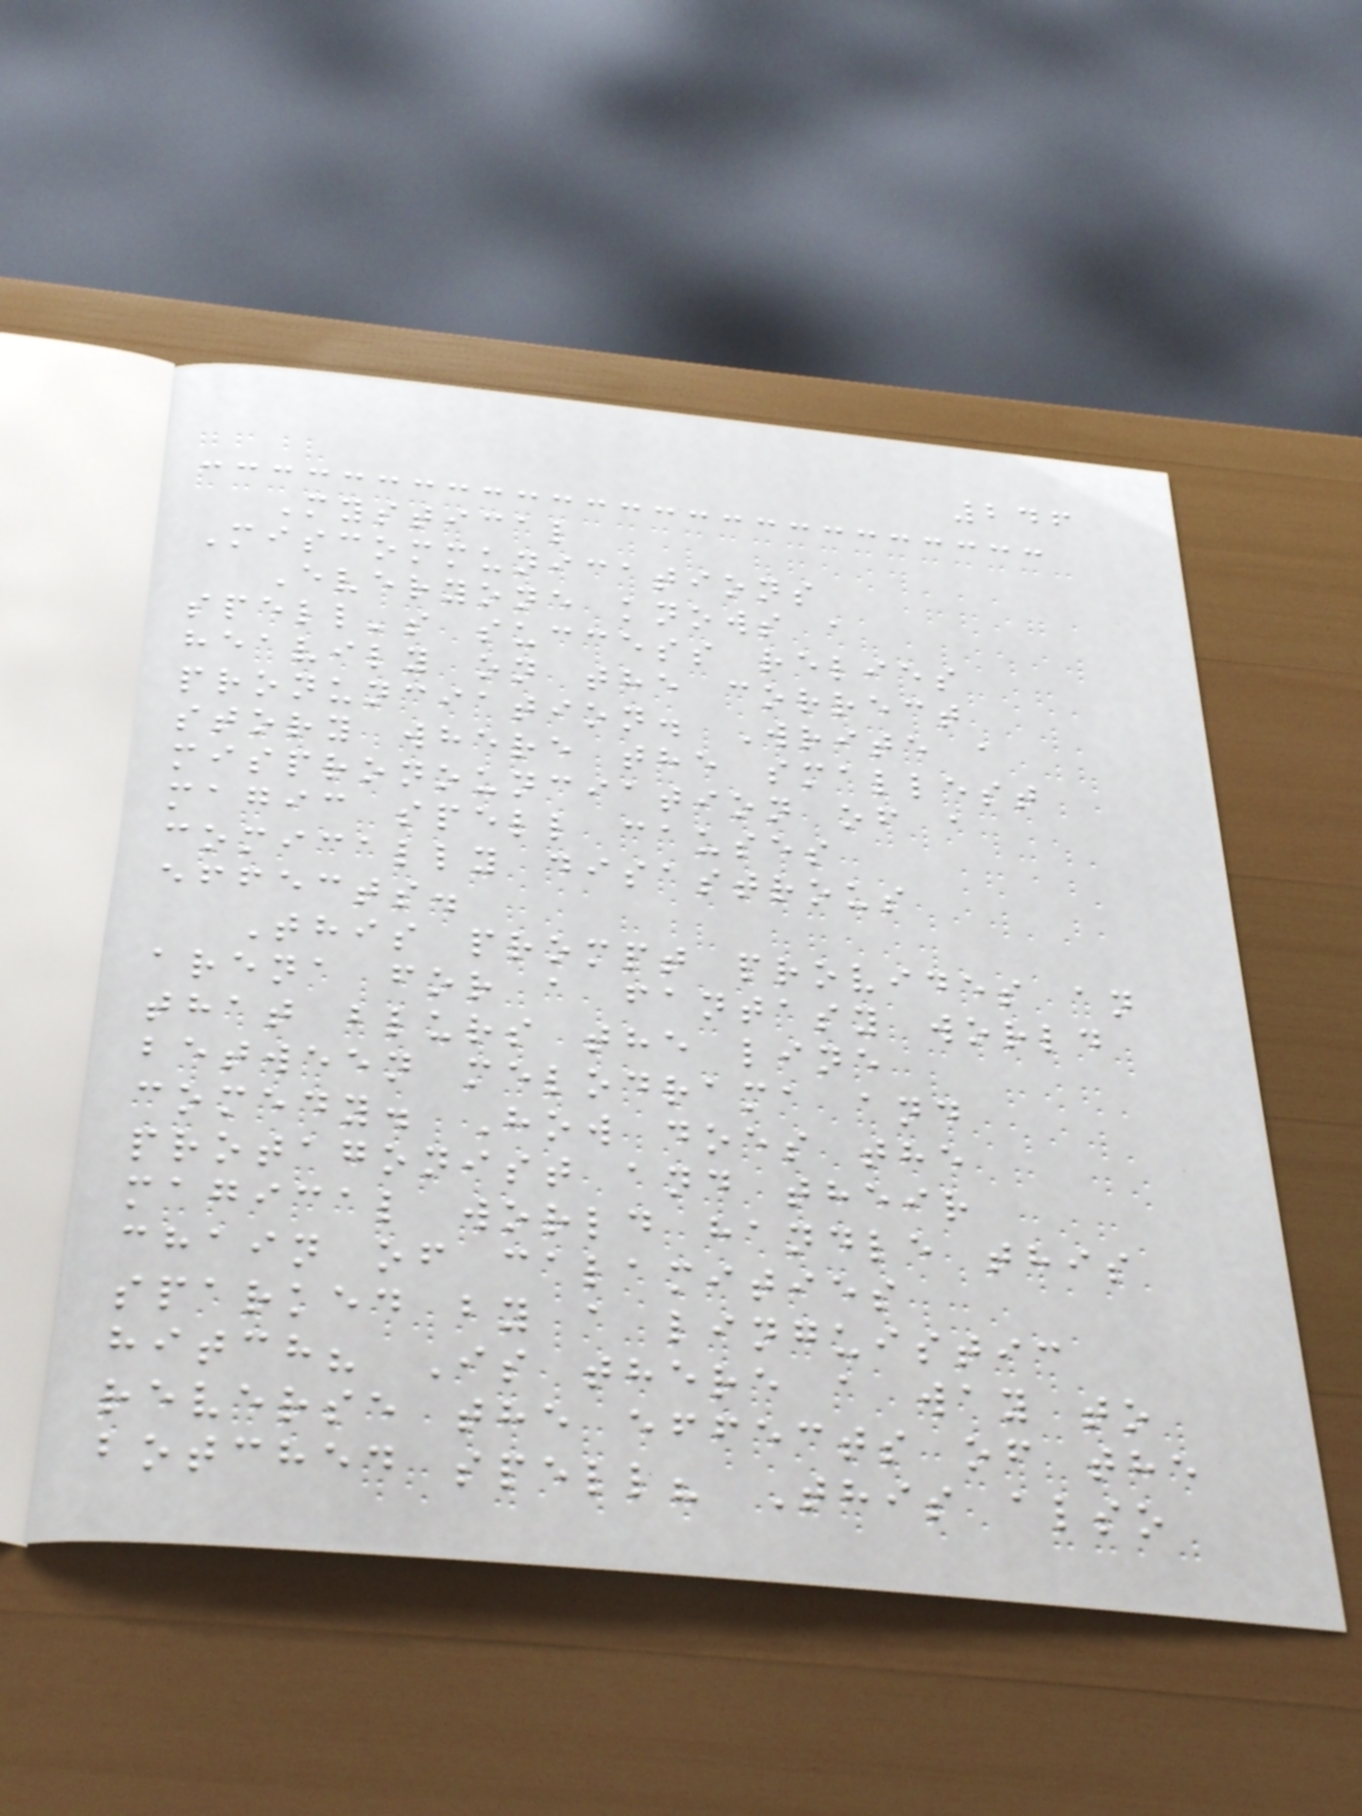246
Mystical
Miscommunications
Everyone knows a
spell's success relies
heavily on the correct
pronunciation. Write a
story where the smallest
mispronounciation of a
magic spell causes
comically disastrous
effects.
This prompt provides an
arena for a fantasy world
that blurs the line
between melodrama and
comedy. How does the
protagonist and their
magical world handle this
chain of calamities
sparked by a linguistic
hitch? Is there a way to
reverse the effects of the
botched spell? This also
